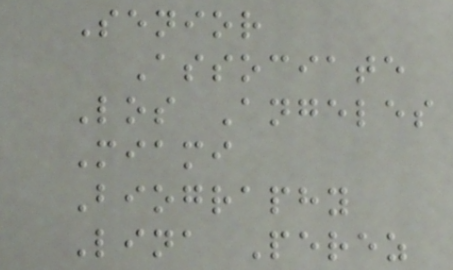Senior
Associate
Los Angeles
Miami
Biography
Lina Perez
